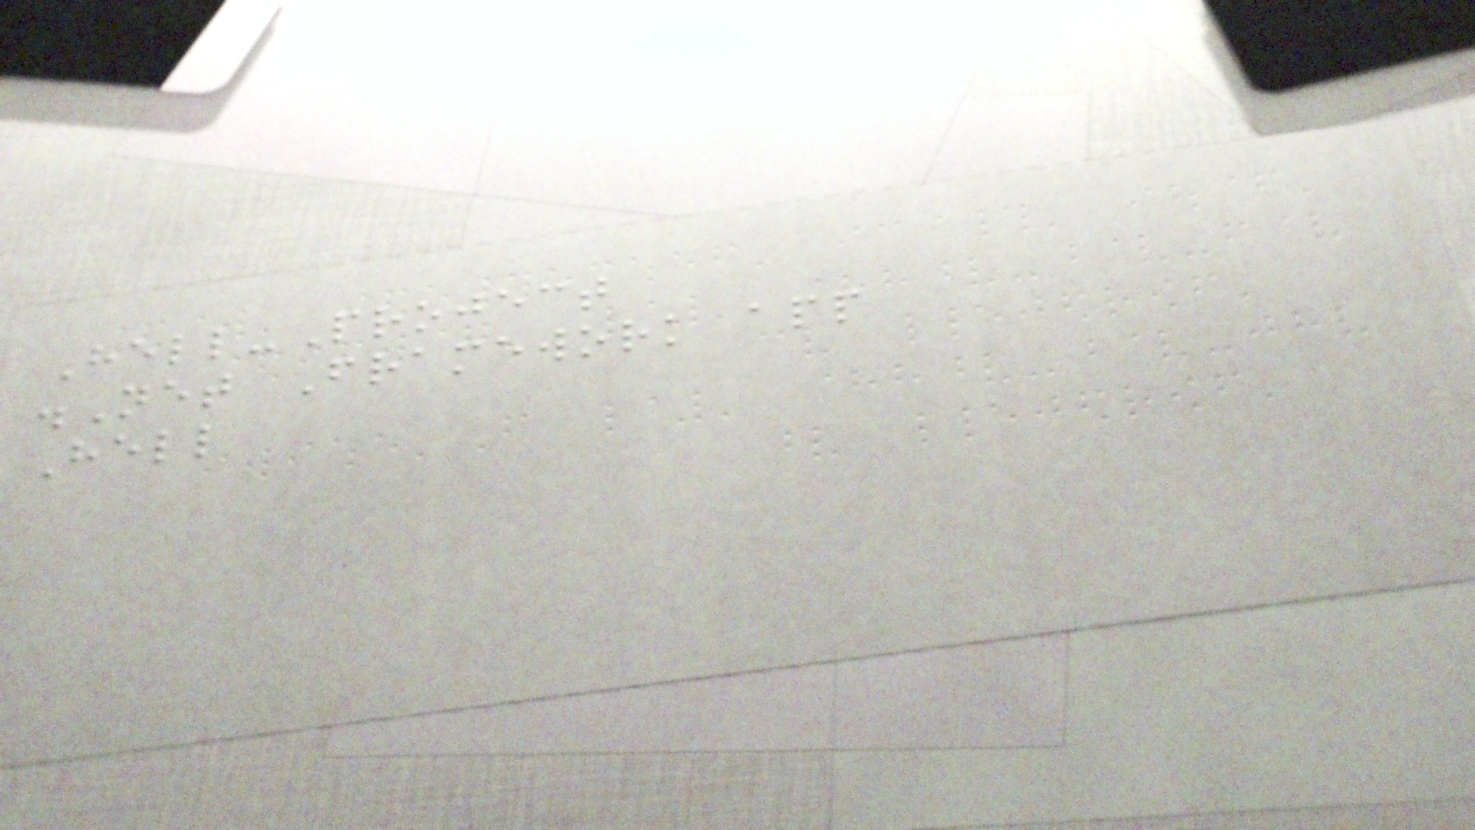Hell-Project
.Net Framework app
Hell
